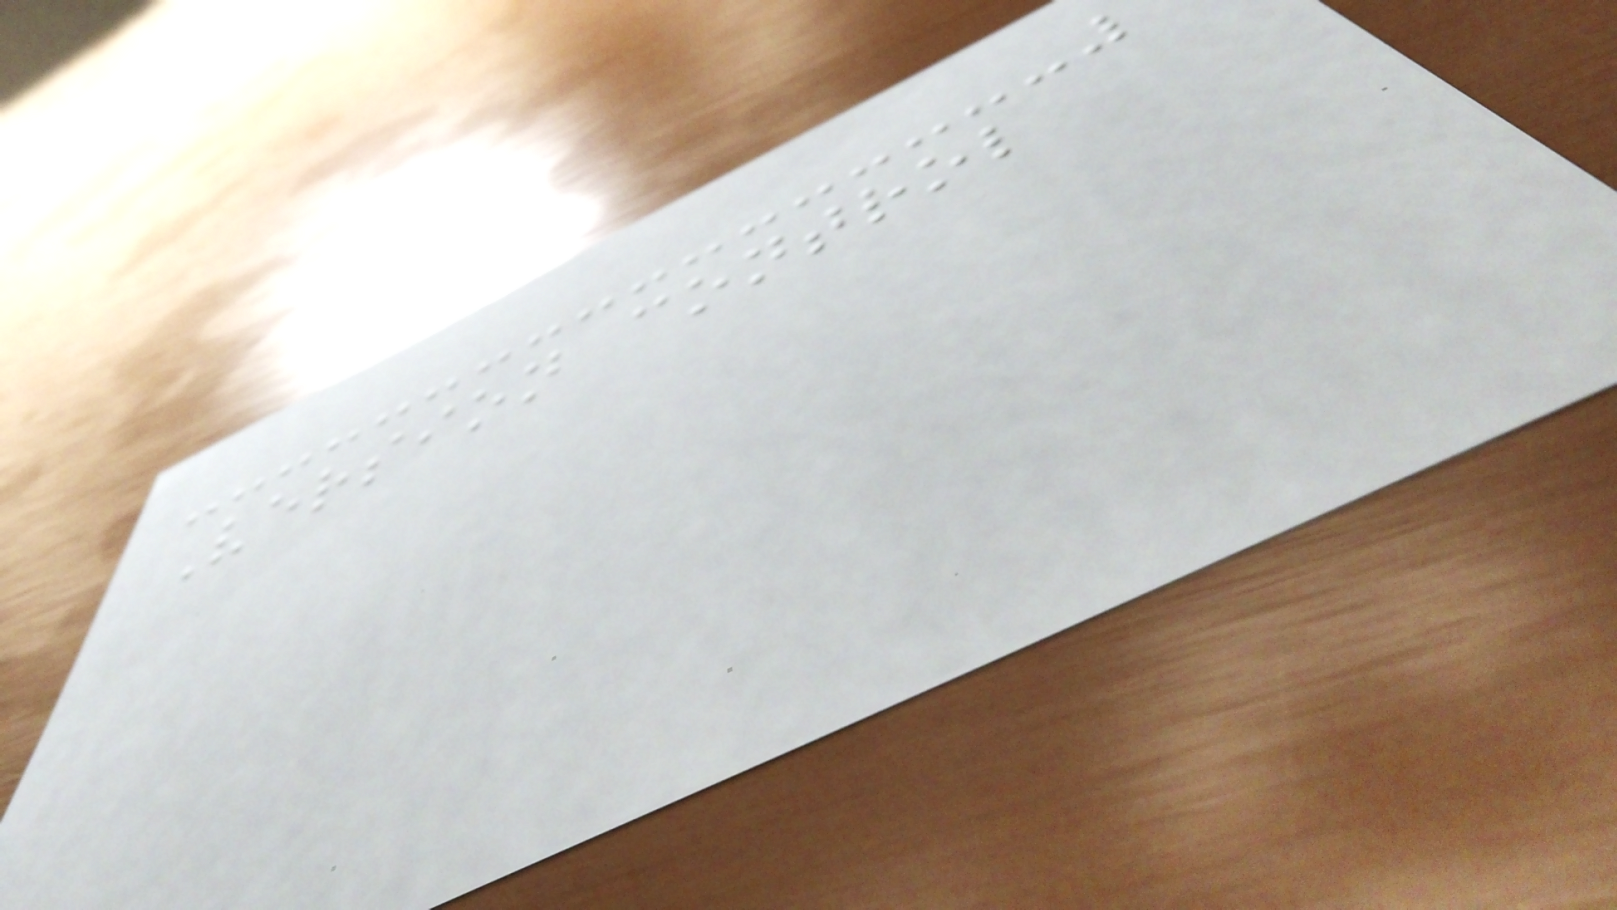Version control
